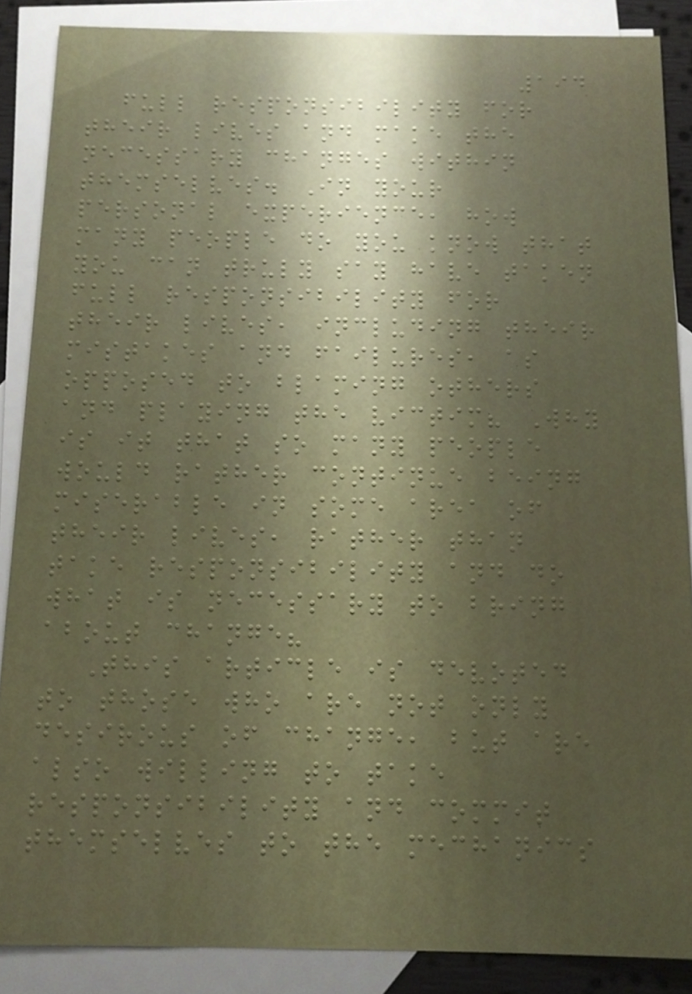194
full responsibility for
their lives and make the
necessary changes within
themselves. In your
personal experience, how
many people do you know that
you can truly say have taken
full responsibility for
their lives, including their
mistakes and failures, as
opposed to blaming others
and playing the victim? Why
is it that so many people
would rather continue being
miserable in some area of
their lives, rather than
take responsibility and do
what is necessary to bring
about change?
This article is devoted
to those who are not only
desirous of change, but are
also willing to take
responsibility and commit
themselves to the mechanics
